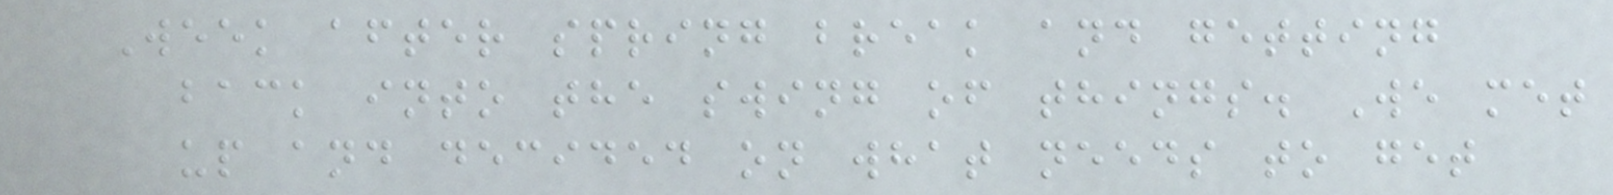Week after spring break and getting
back into the swing of things. We met
up and decided on what needs to get
